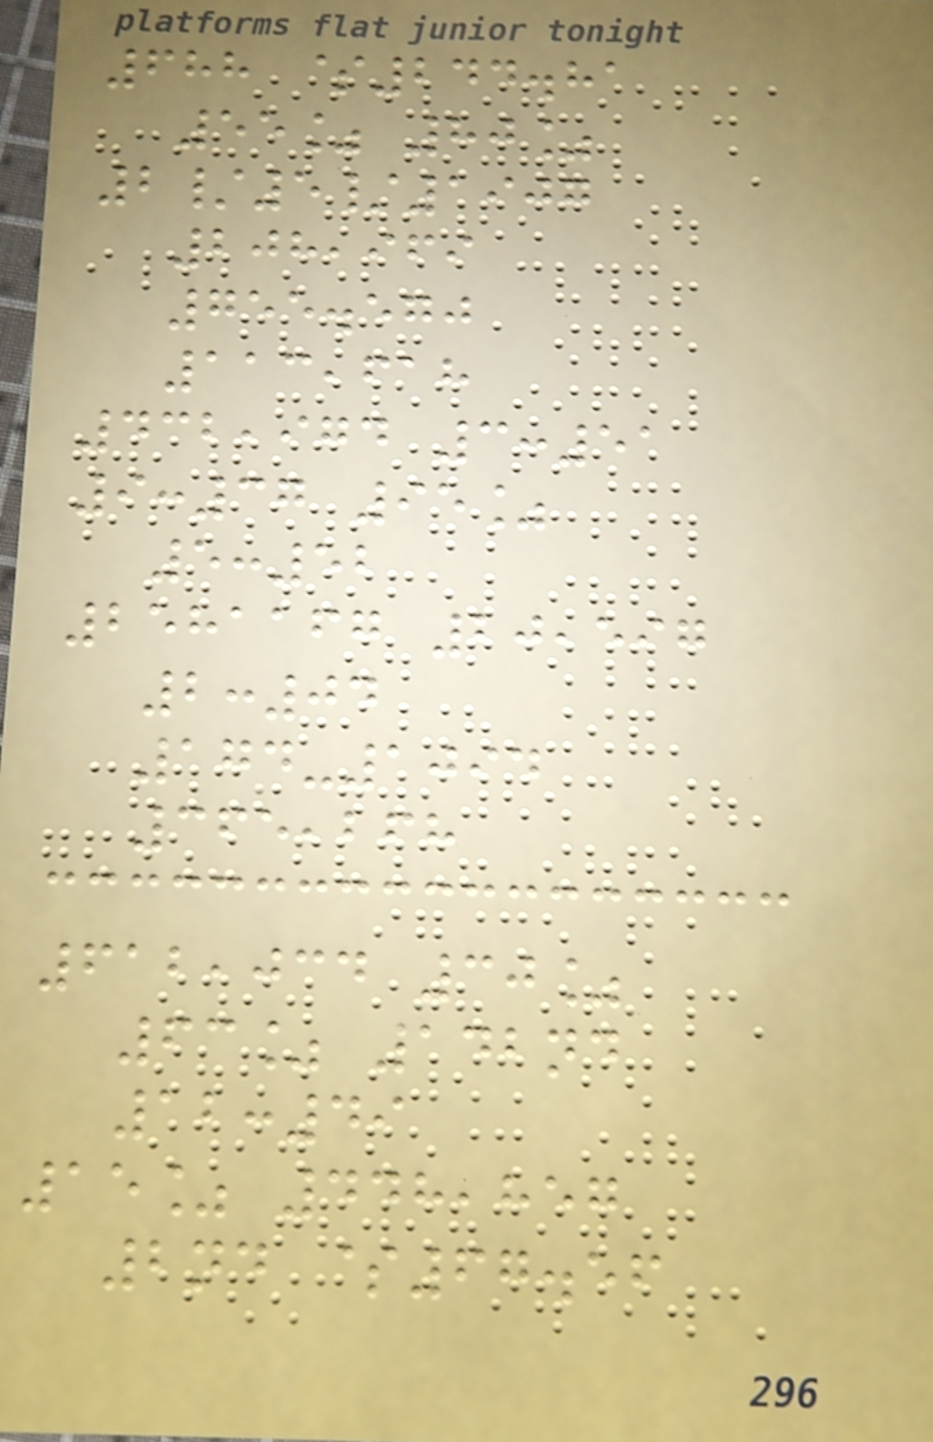688 $244.81
55% 80%
2/5/1907
208,969
755.570
113,618
432,974 3:51
9:37 95%
5:52
2581167 20,597
2:04
174-1094
365,268
612,034 30%
63% 142nd
12:49
15% 448,857
2nd $67.56
